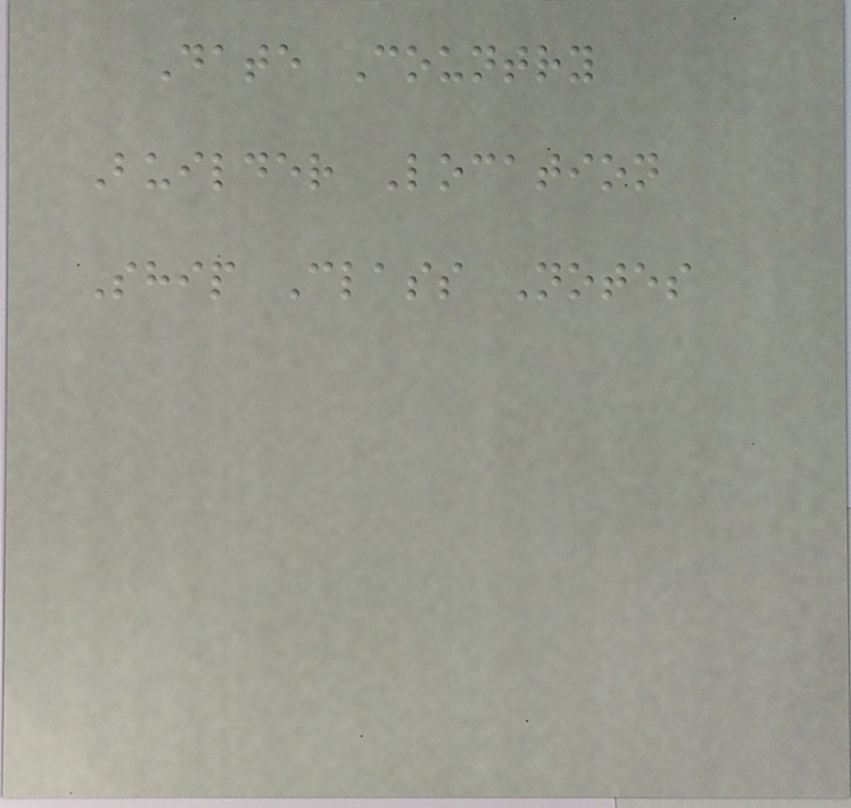Date Country
Builder Location
Ship Class Notes
